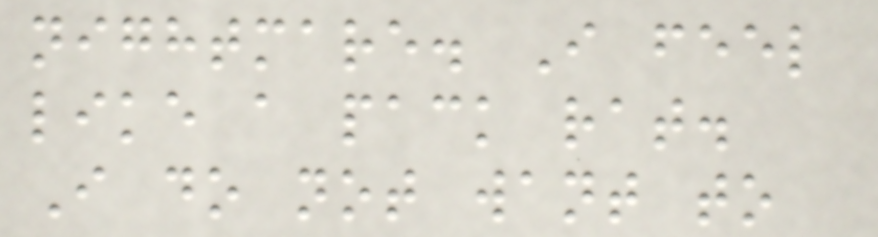nightmare. I feel
like a pack rat.
I do not want to
